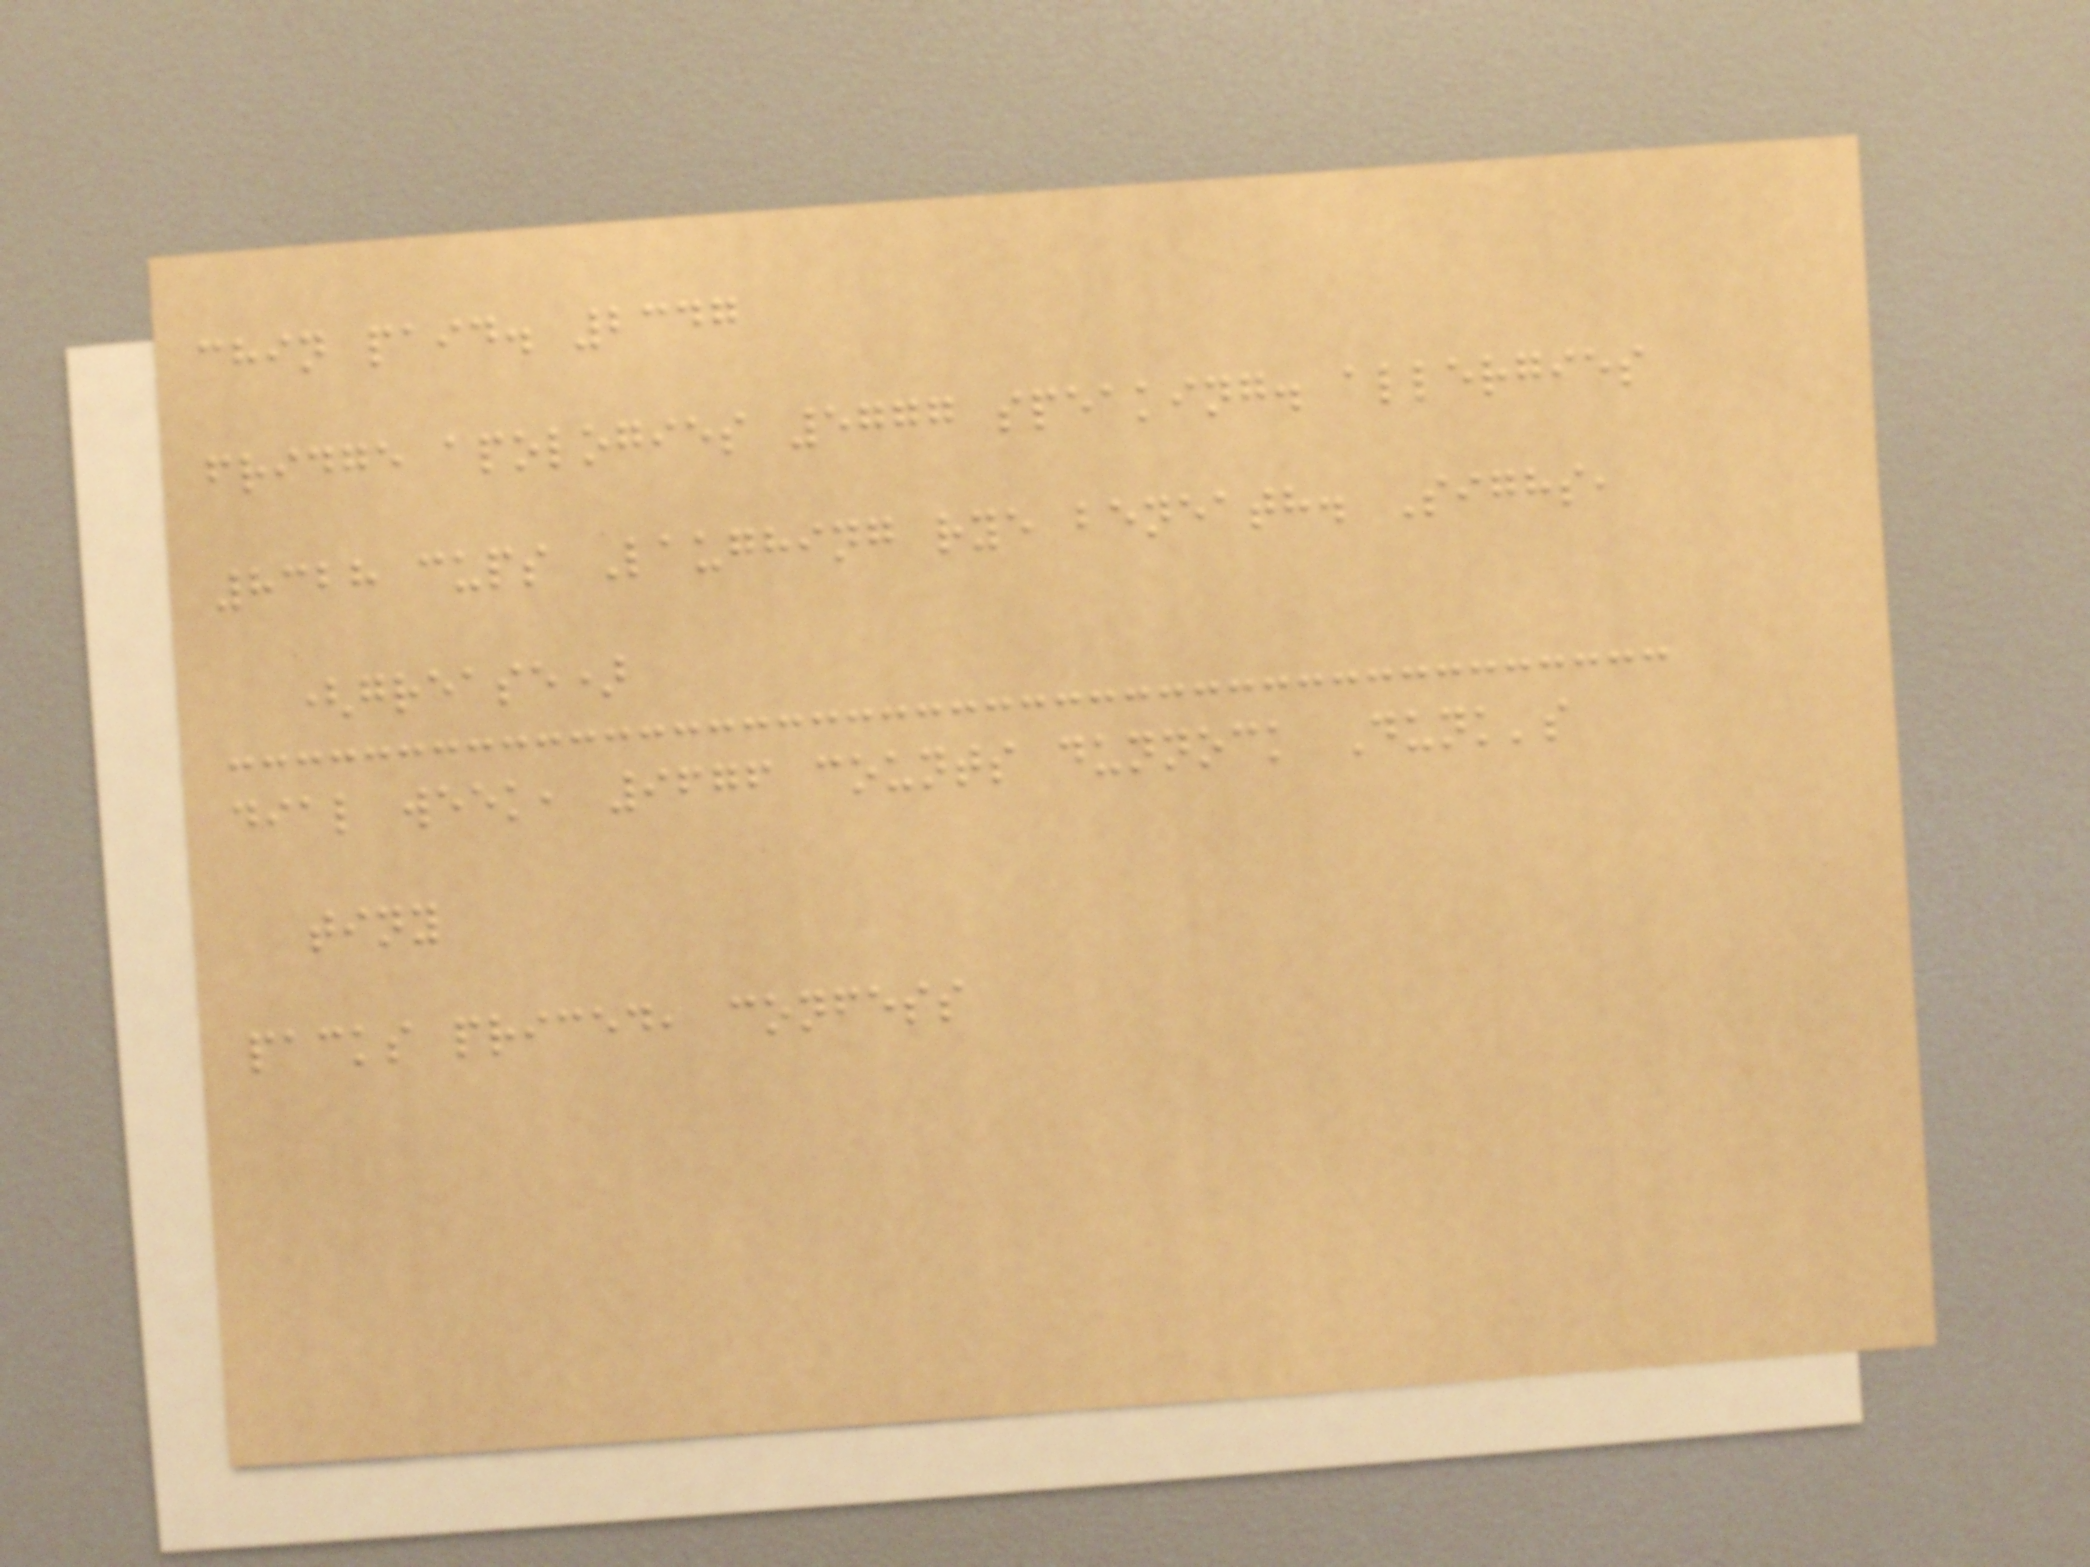chin paid. 2347
fridge apologies 5777 speaking. allergies
8328 cups Laughing rye beneath. Sighs,
(grease)
dial week, 9676 counts dunnock Dunk's
tiny
packs priced, confess
